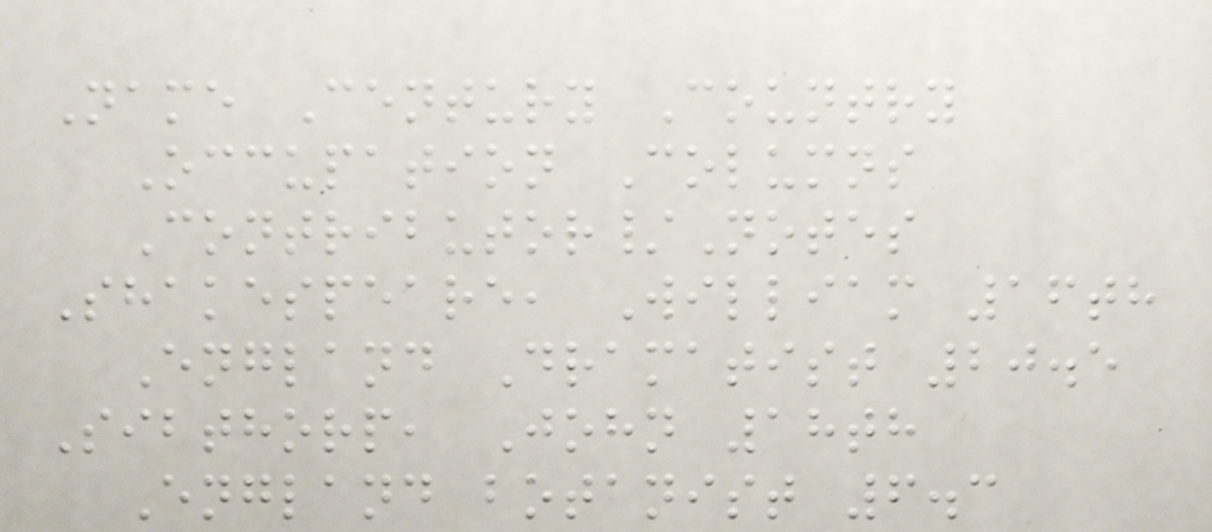Name Century Country
Occupation Columns
Contributor/Notes
Shakespeare, William 16th
England Dramatist 20.5
Sibthorp, John 18th
England botanist 6.3
